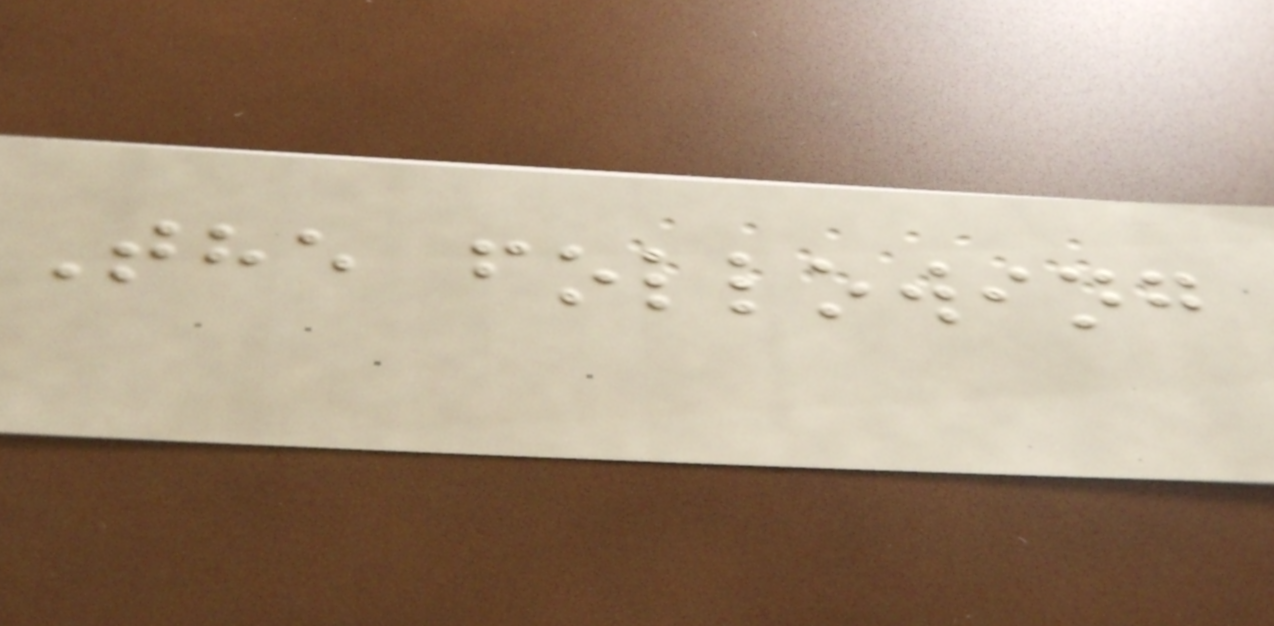The following
